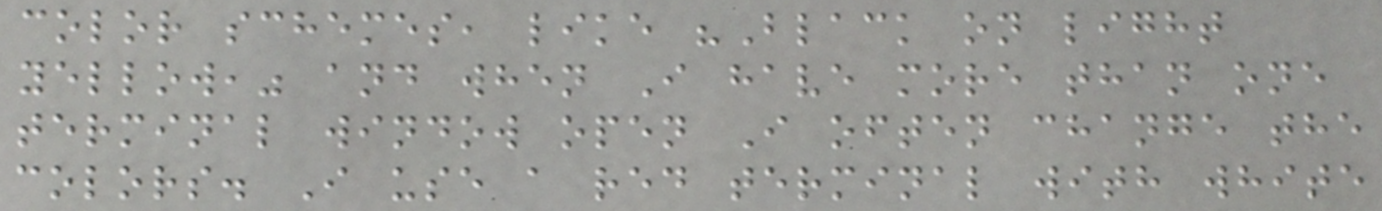color schemes, like "Black on light
yellow," and when I have more than one
terminal window open I often change the
colors. I use a red terminal with white
